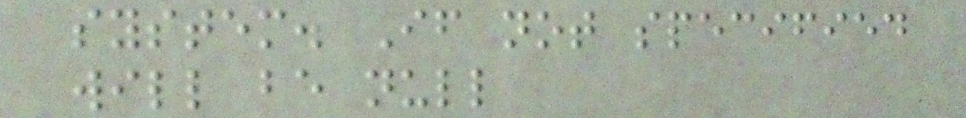system. If not specified
will be null
